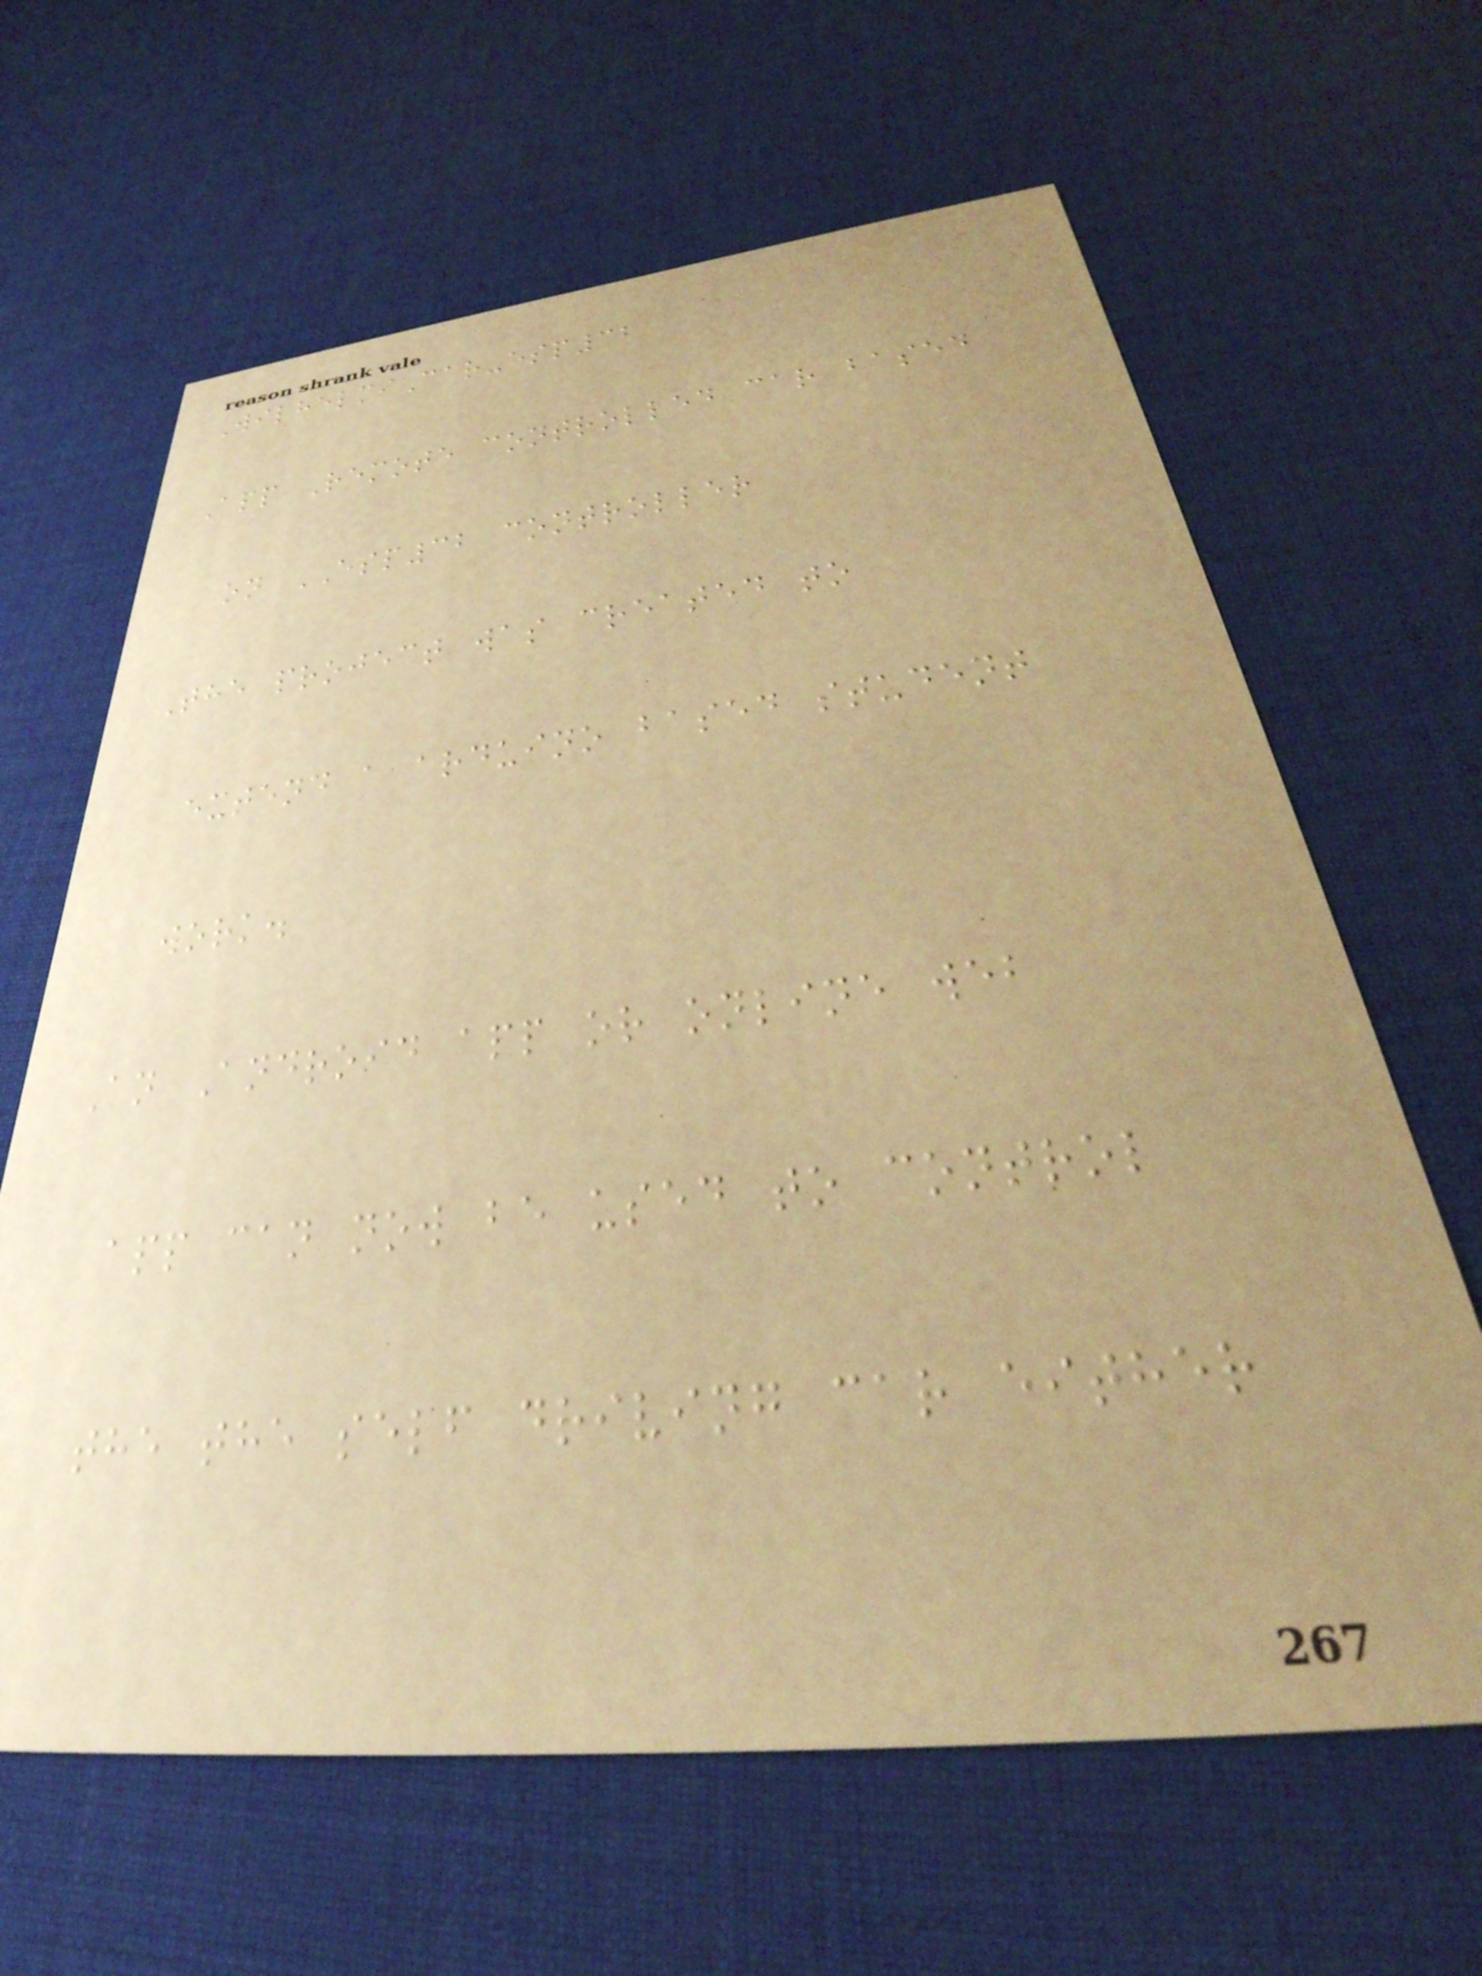WilhelmiCar-esp32
App Remote controlled car based
on ESP32 controller
The project was created to
extend a arduino based student
work.
An Android app or online web
app can now be used to control
the the self driving car either
